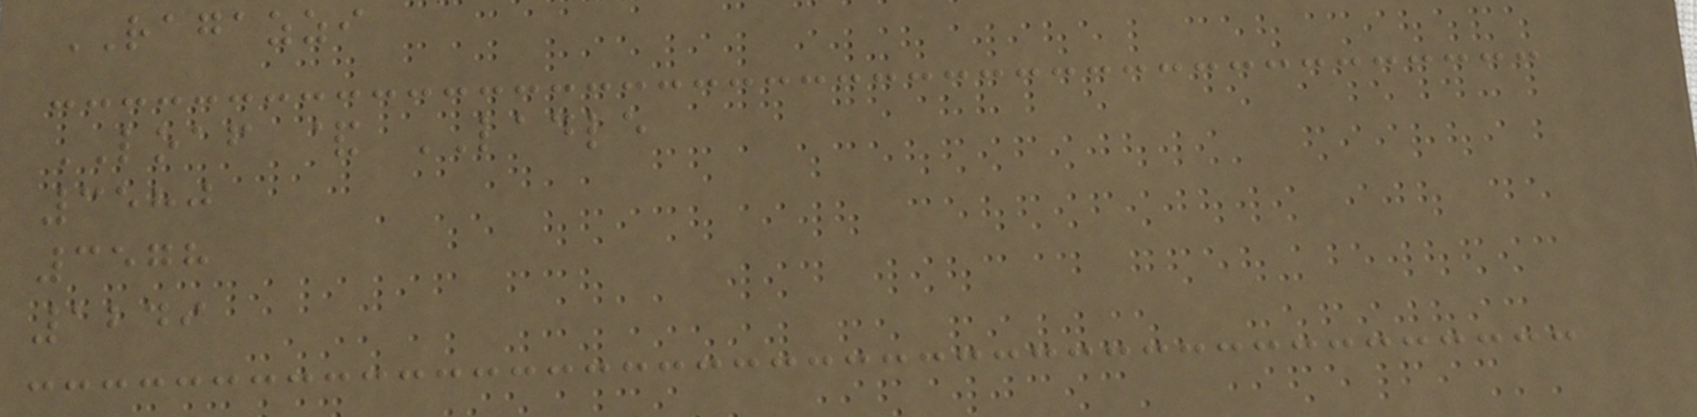RAGAZZI
LOAF & LADLE
3580
3578
1249
